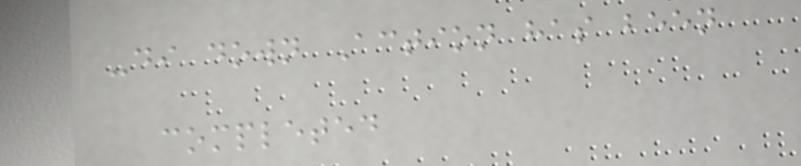-di down Action has been
completed
